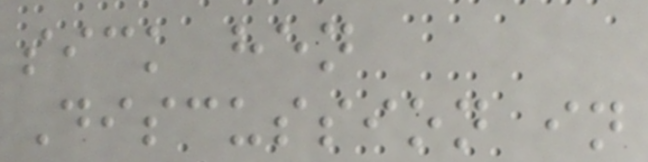sick hen
Discussion in
